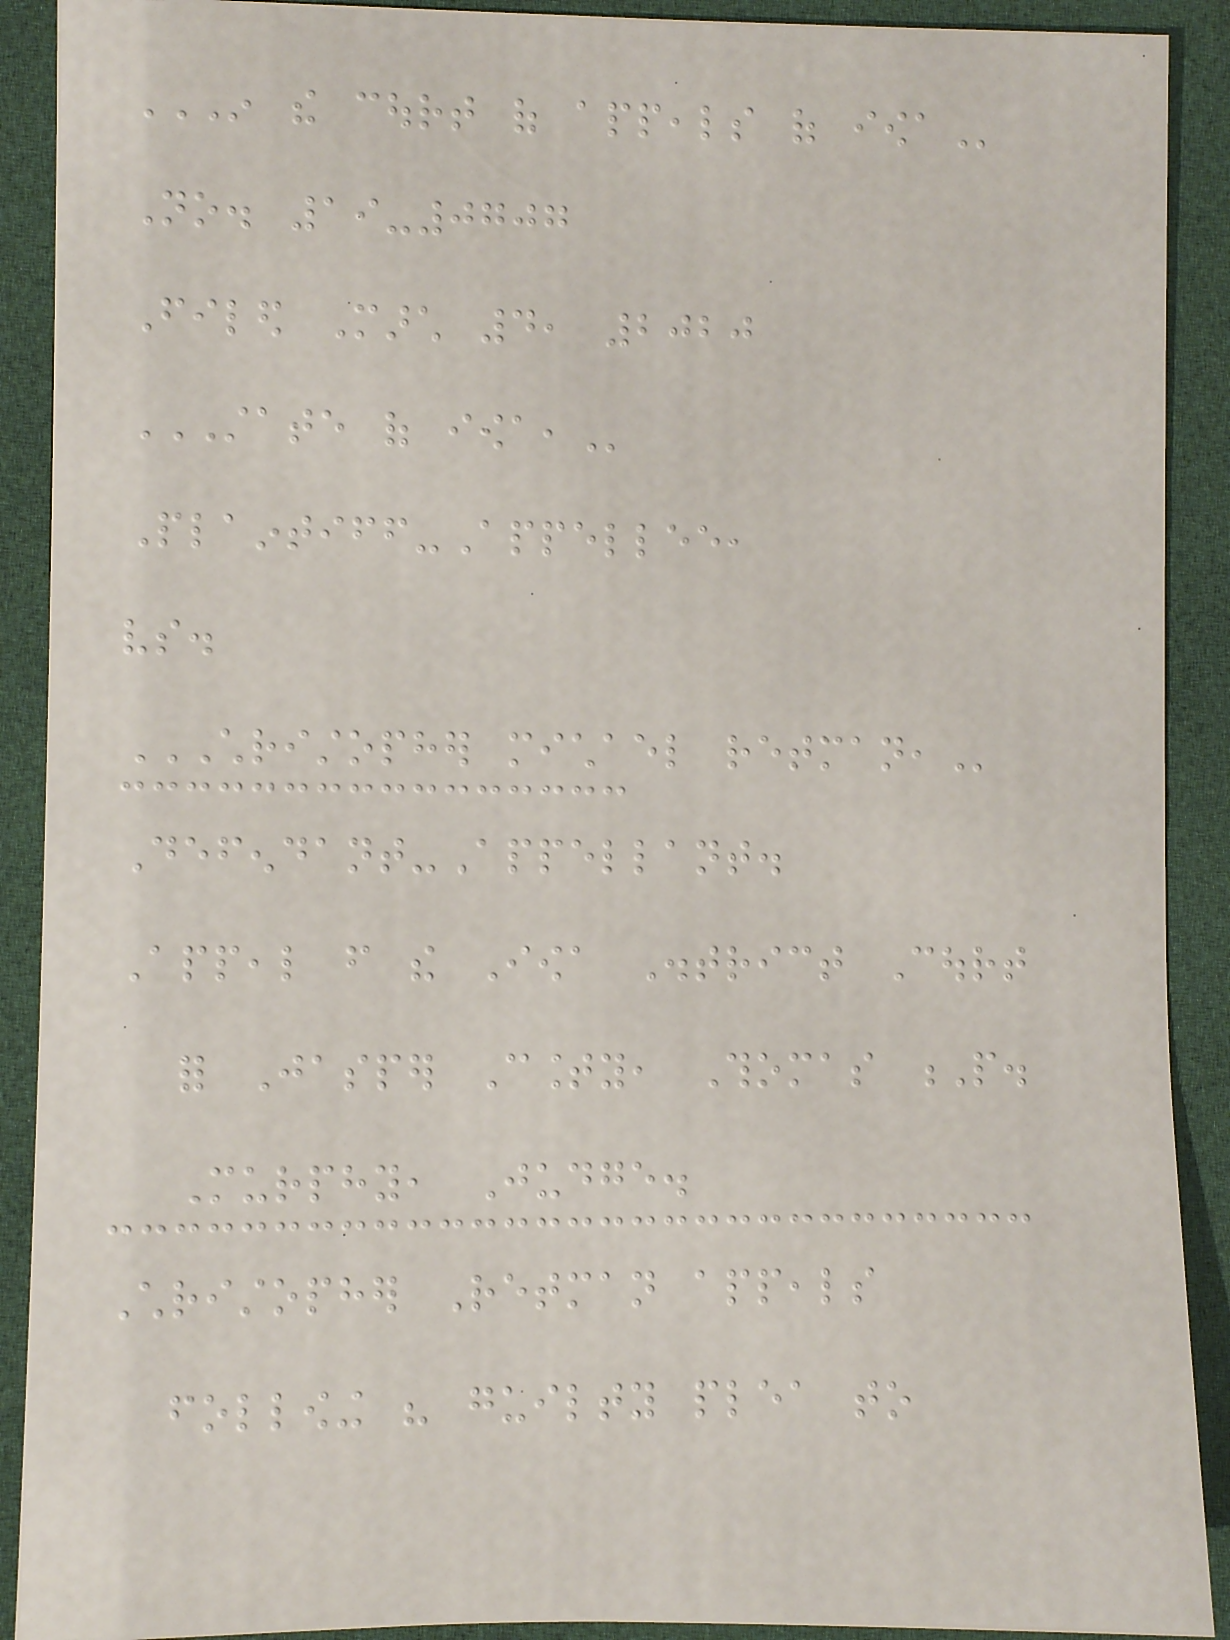IN THE COURT OF APPEALS OF IOWA
No. 19-0707
Filed March 4, 2020
STATE OF IOWA,
Plaintiff-Appellee,
vs.
CHRISTOPHER MICHAEL RETMAN,
Defendant-Appellant.
Appeal from the Iowa District Court
for Jasper County, Thomas P.
Murphy, Judge.
Christopher Retman appeals
following his guilty plea to
